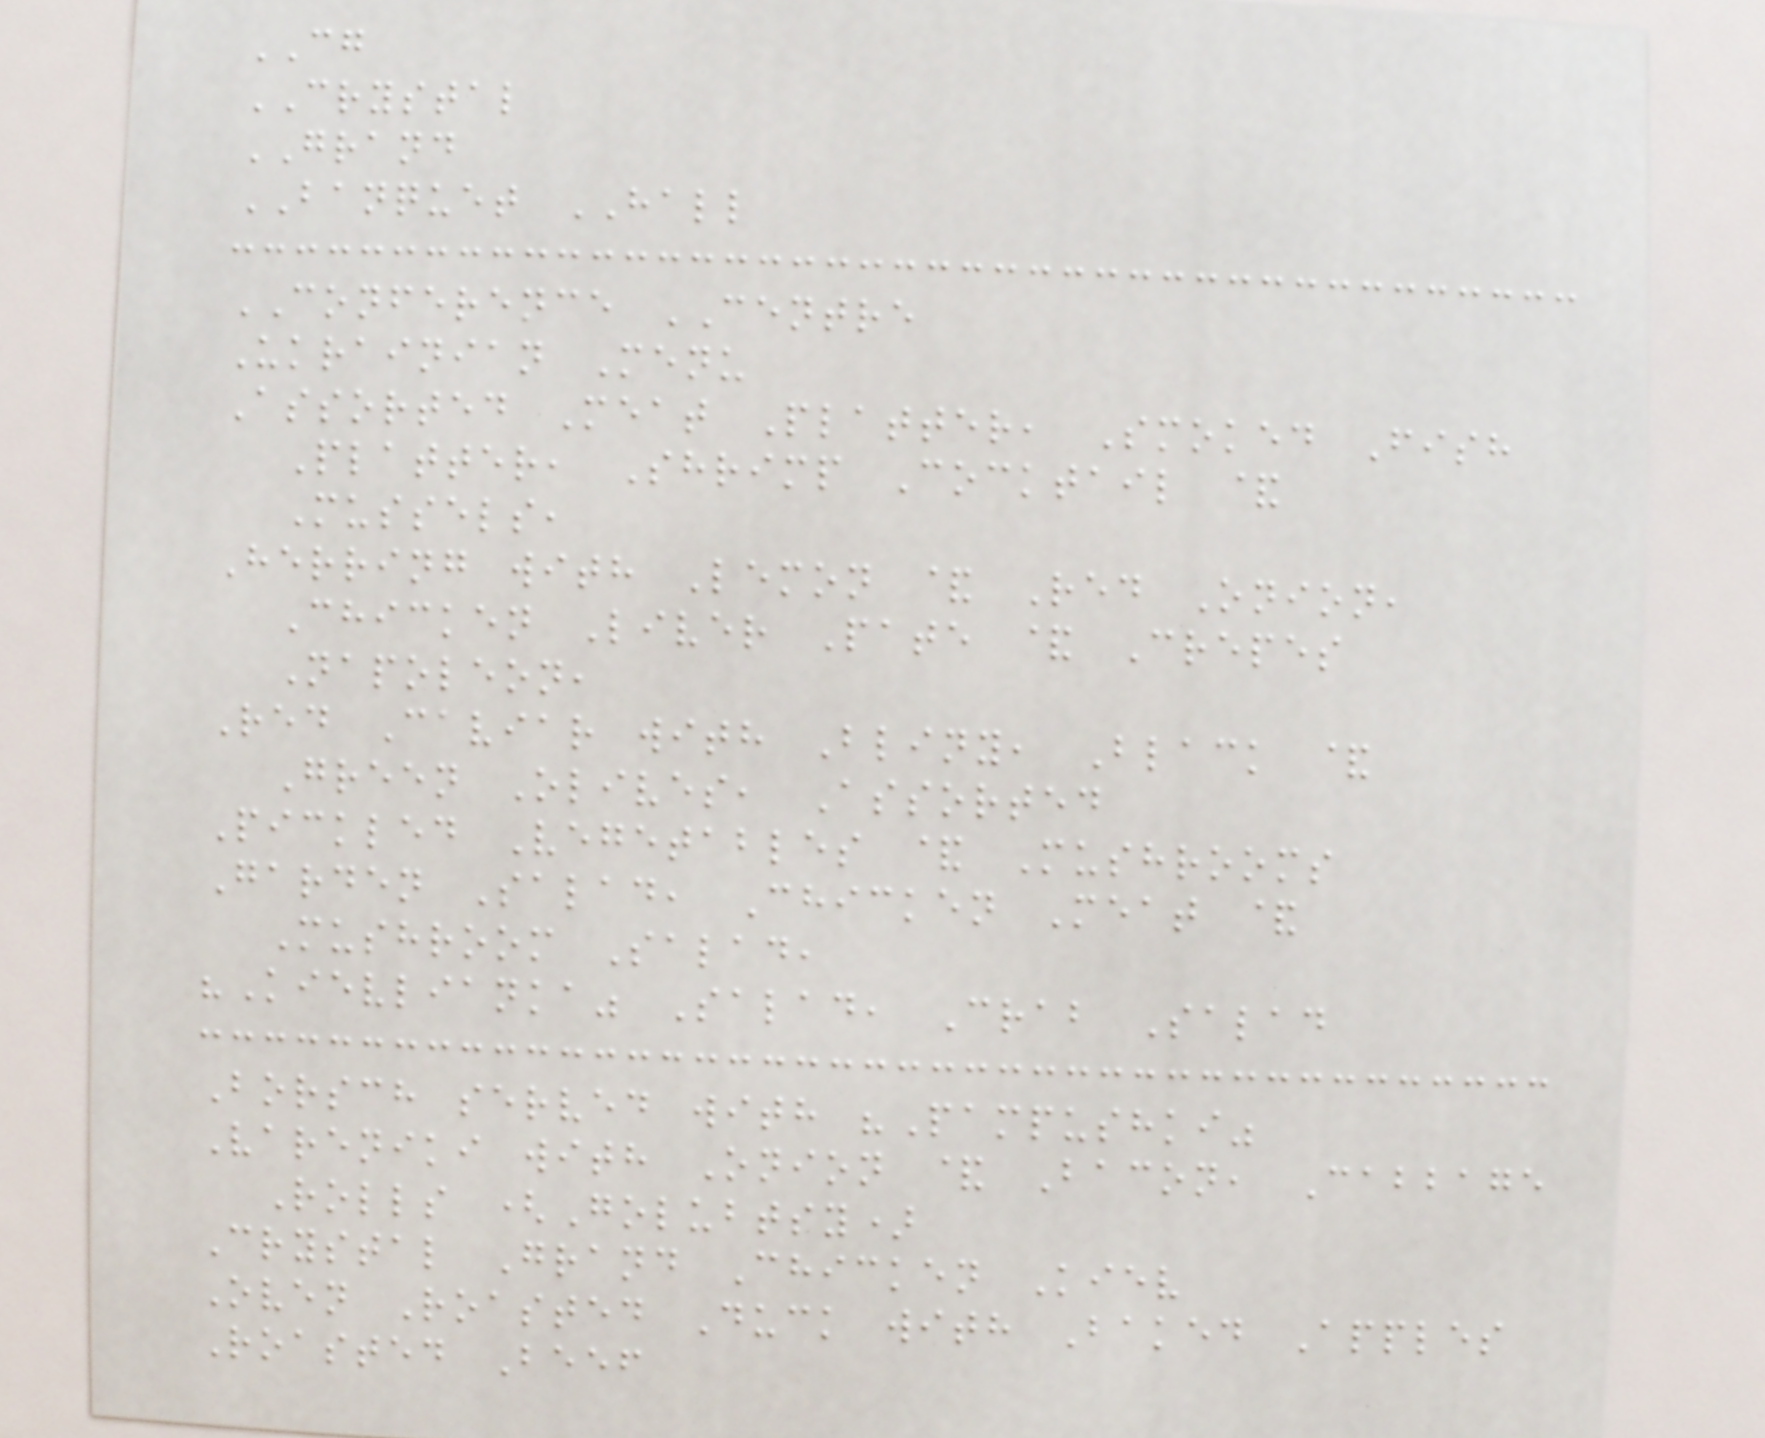CG
CRYSTAL
GRAND
BANQUET HALL
CONFERENCE CENTRE
Ukrainian Menu
Assorted Meat Platter, Smoked Fish
Platter, Shrimp Cocktail &
Mussels,
Herring with Lemon & Red Onion,
Chicken Liver Pate & Crepes
Napoleon,
Red Caviar with Bliny, Black &
Green Olives, Assorted
Pickled Vegetables & Mushrooms
Garden Salad, Chicken Meat &
Mushroom Salad,
"Kievlianka" Salad, Crab Salad
Borsch served with "Pampushki"
Vareniki with Onion & Bacon, Cabbage
Rolls (Golubtsy)
Crystal Grand Chicken Kiev
Oven Roasted Duck with Baked Apples
Roasted Beef
